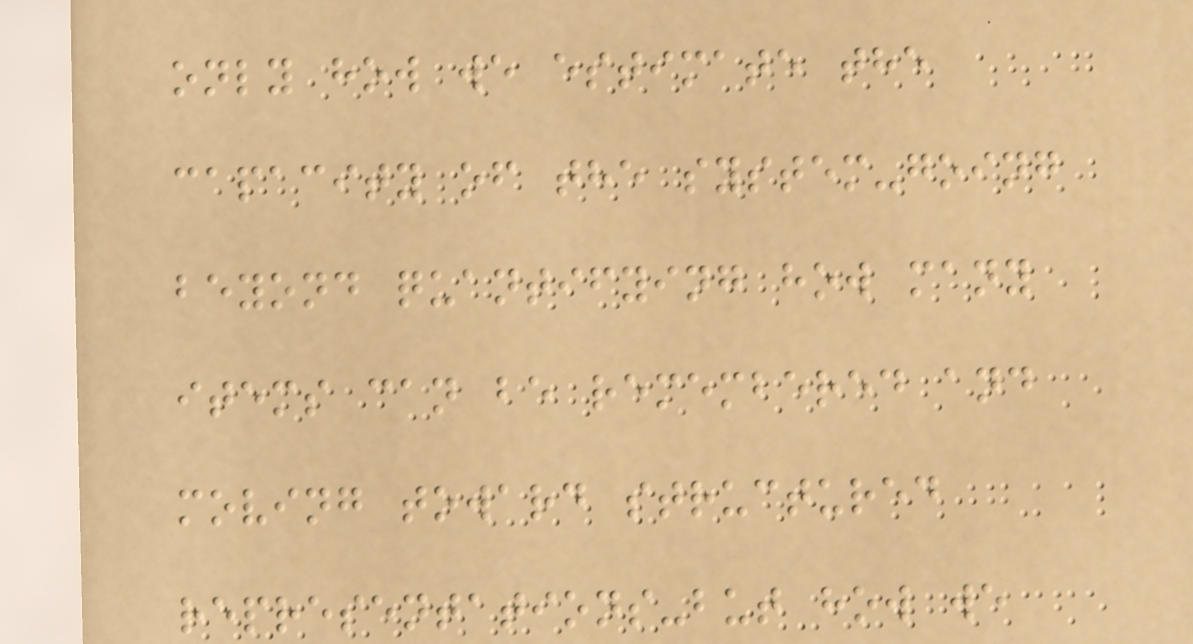only how we estimate the
capacity of the system-going
beyond quantifying how many
items can be remembered and
moving toward structured
representations-but how we
